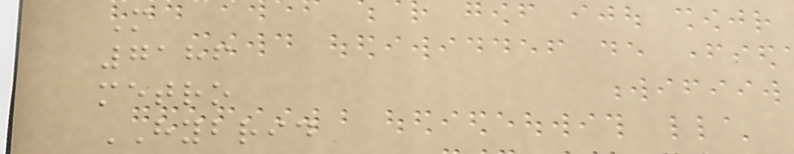M
7186
metro
HYBRID
